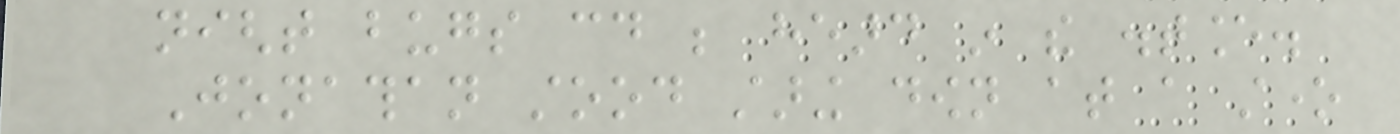night bugs could be heard in the distance.
Jonathan stood staring down at a stone
